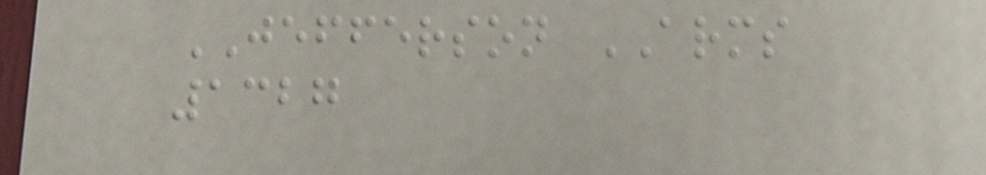JEFFERSON ARMS
1327
